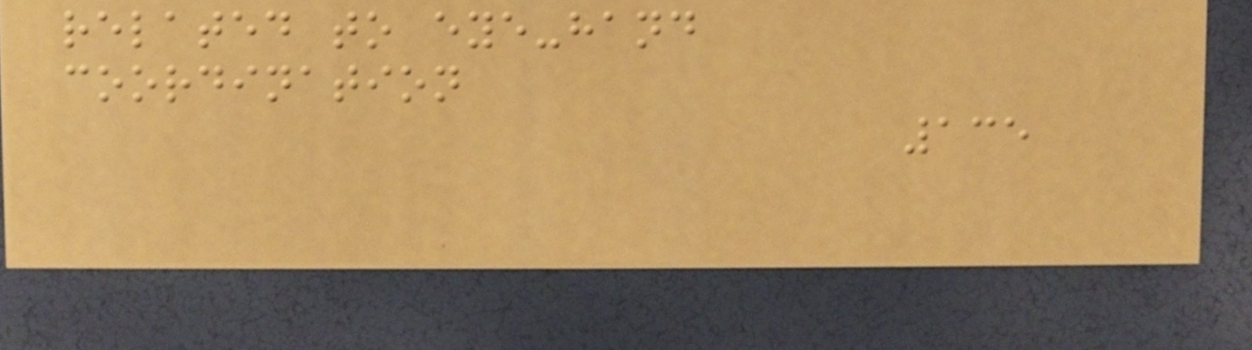related to eye-hand
coordination
135
